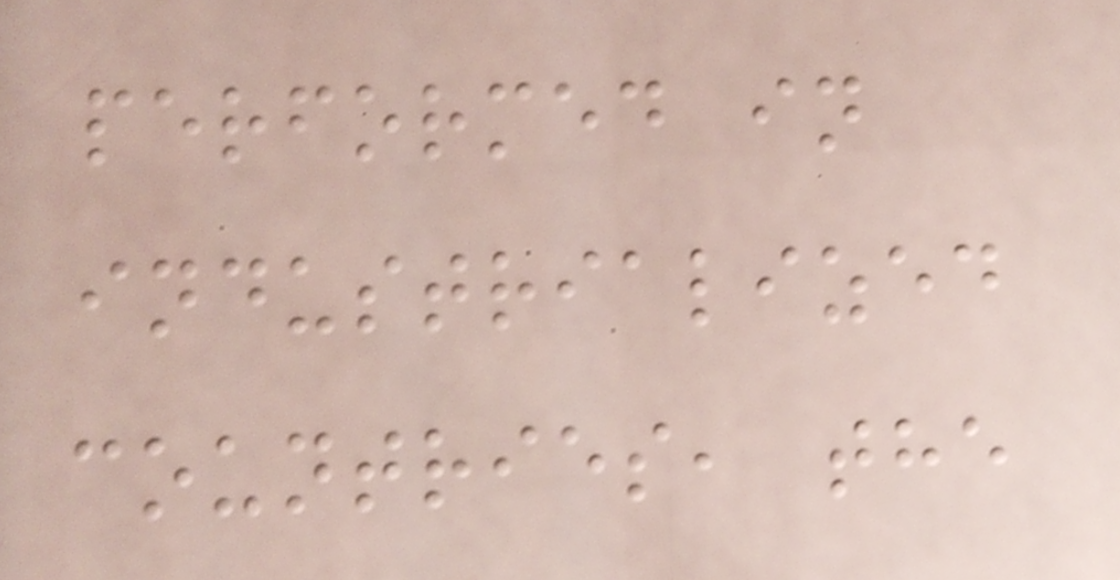performed in
industrialized
countries, the
